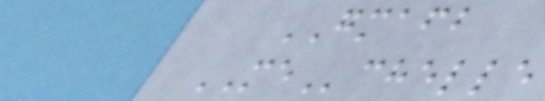GMAFB
MEchelle
